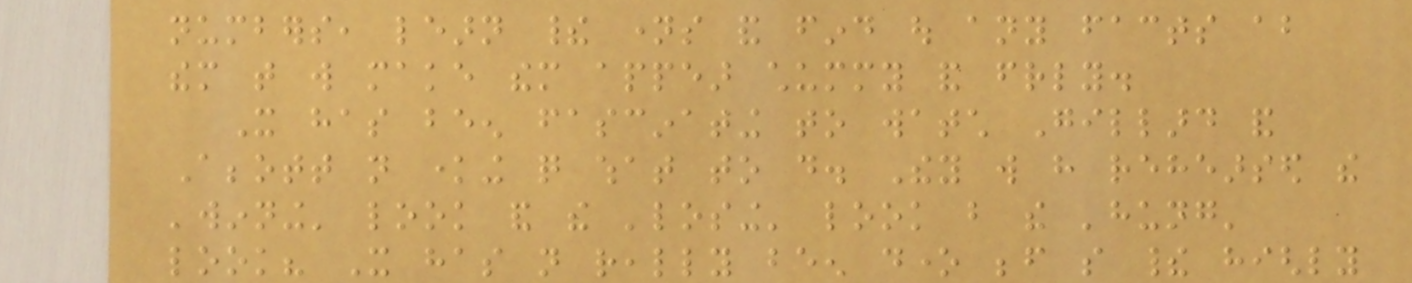numbers, learn their names and find out any facts about
them that will make them appear chummy and friendly.
It has been fascinating to watch Gillard and
Abbott not knowing quite what to do. They will have rehearsed the
'winning' look and the 'losing' look but the 'hung'
look? It has not really been done before so their highly
